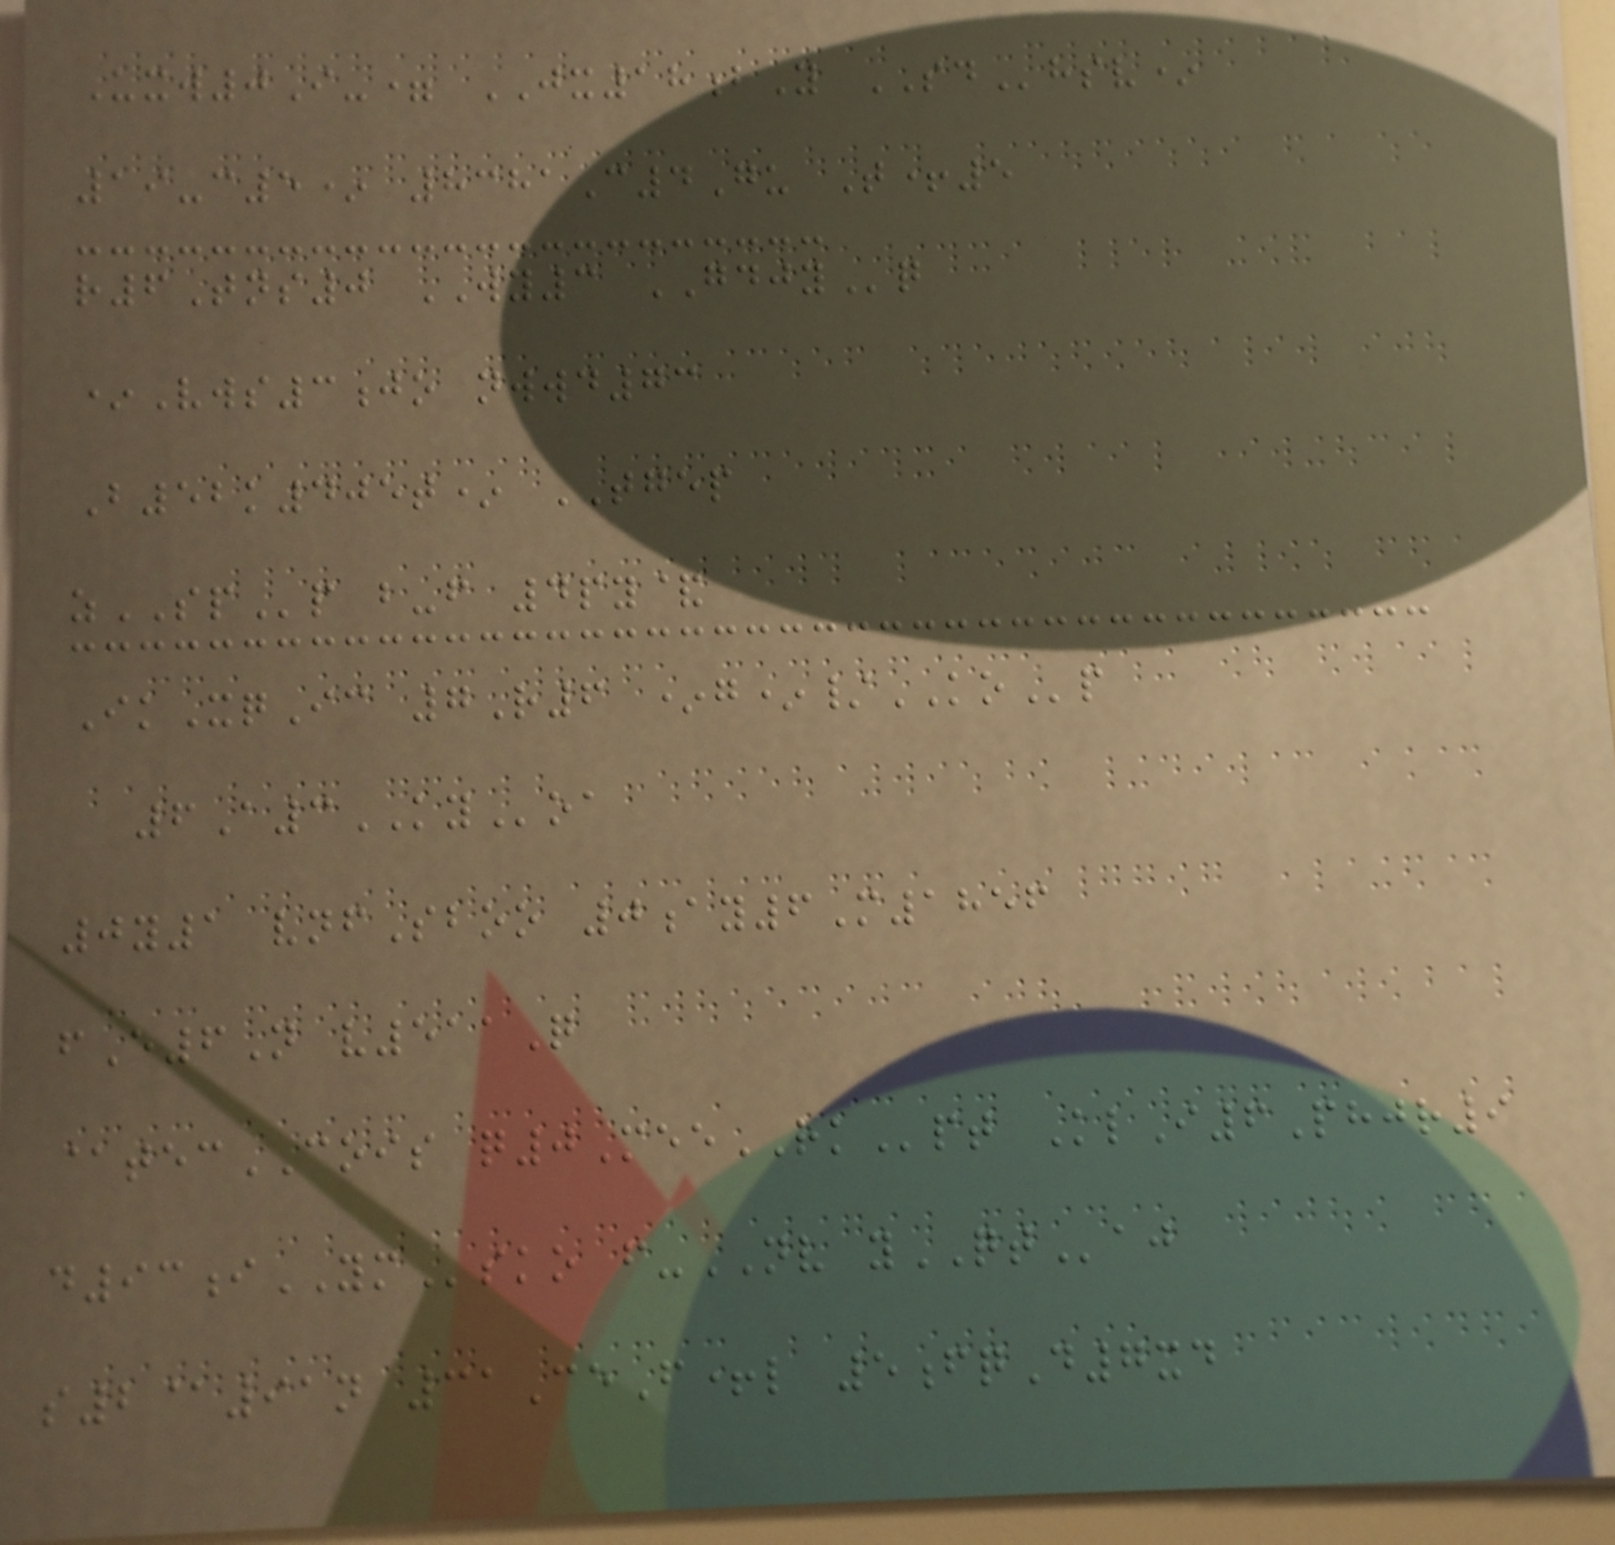Uxw0I-= JX18bY SDhsv*
19-c5* 8381C4Gu T+5
r6Tns0 WY3 GDJYq
*Vws3jo nwwd73
B52k405t* TGEP
zSPp b-f 4py&
IkXqIc 7R6 *g*/KOp
6A3KYoa
0y1 vnfSboo 0ay6M1856
fE6N v511Q
@tecCOIS q0MeeRKpt KlI6Phjr9
d93iYMsko f-NV yQTaj
s2@91n 31CeF+l 5fqD7xd
